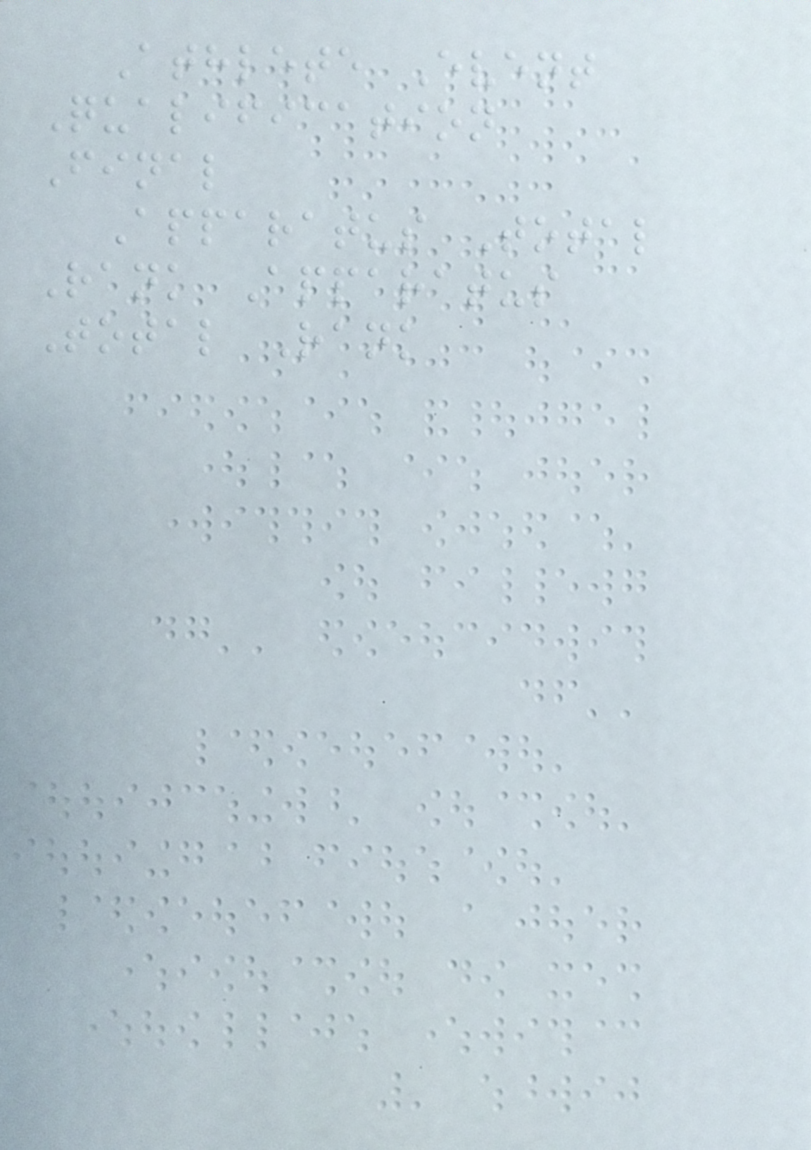Athlete Event
Qualification
Final
Apparatus Total
Rank Apparatus
Total Rank
